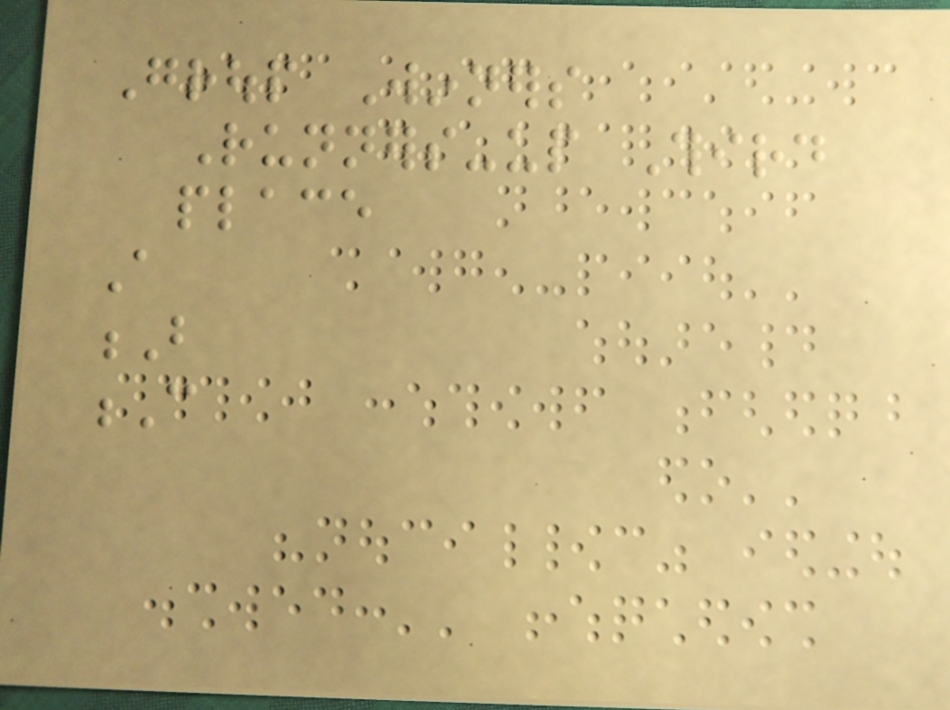Group Winners
Runners-up Third
place
A
B
C
